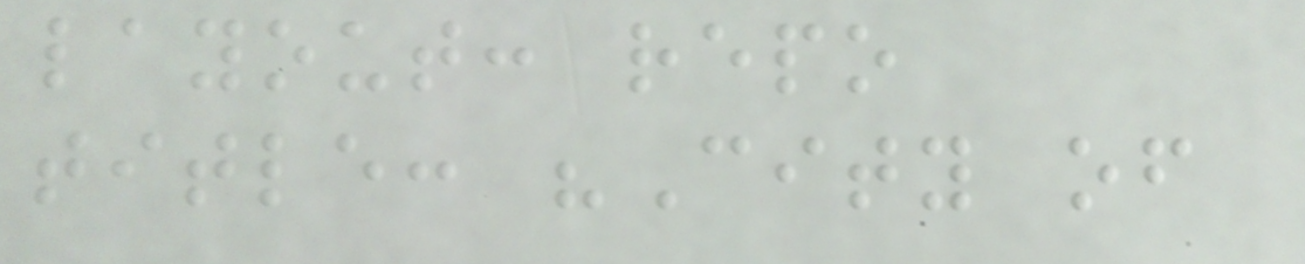layout: repo
title: "City of
